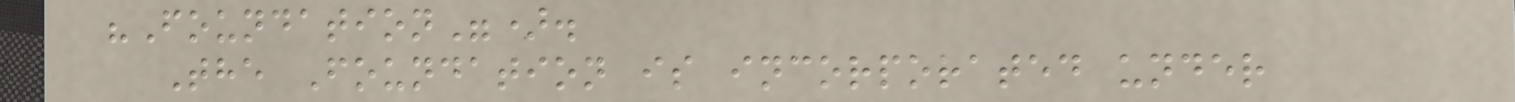"Foundation").
The Foundation is incorporated under
